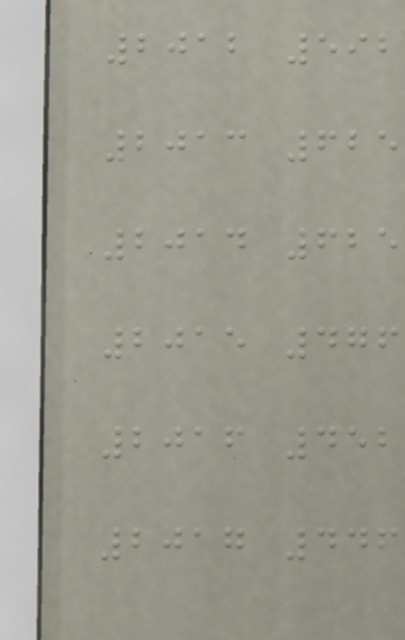2012 592
2013 625
2014 625
2015 476
2016 452
2017 446
